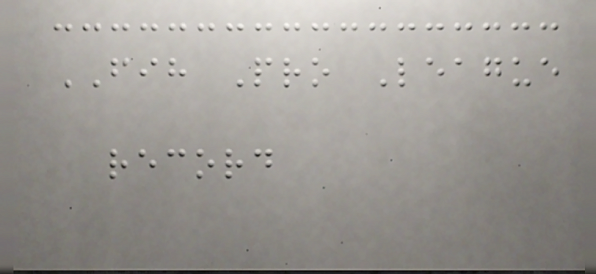FIH Pro League
record
